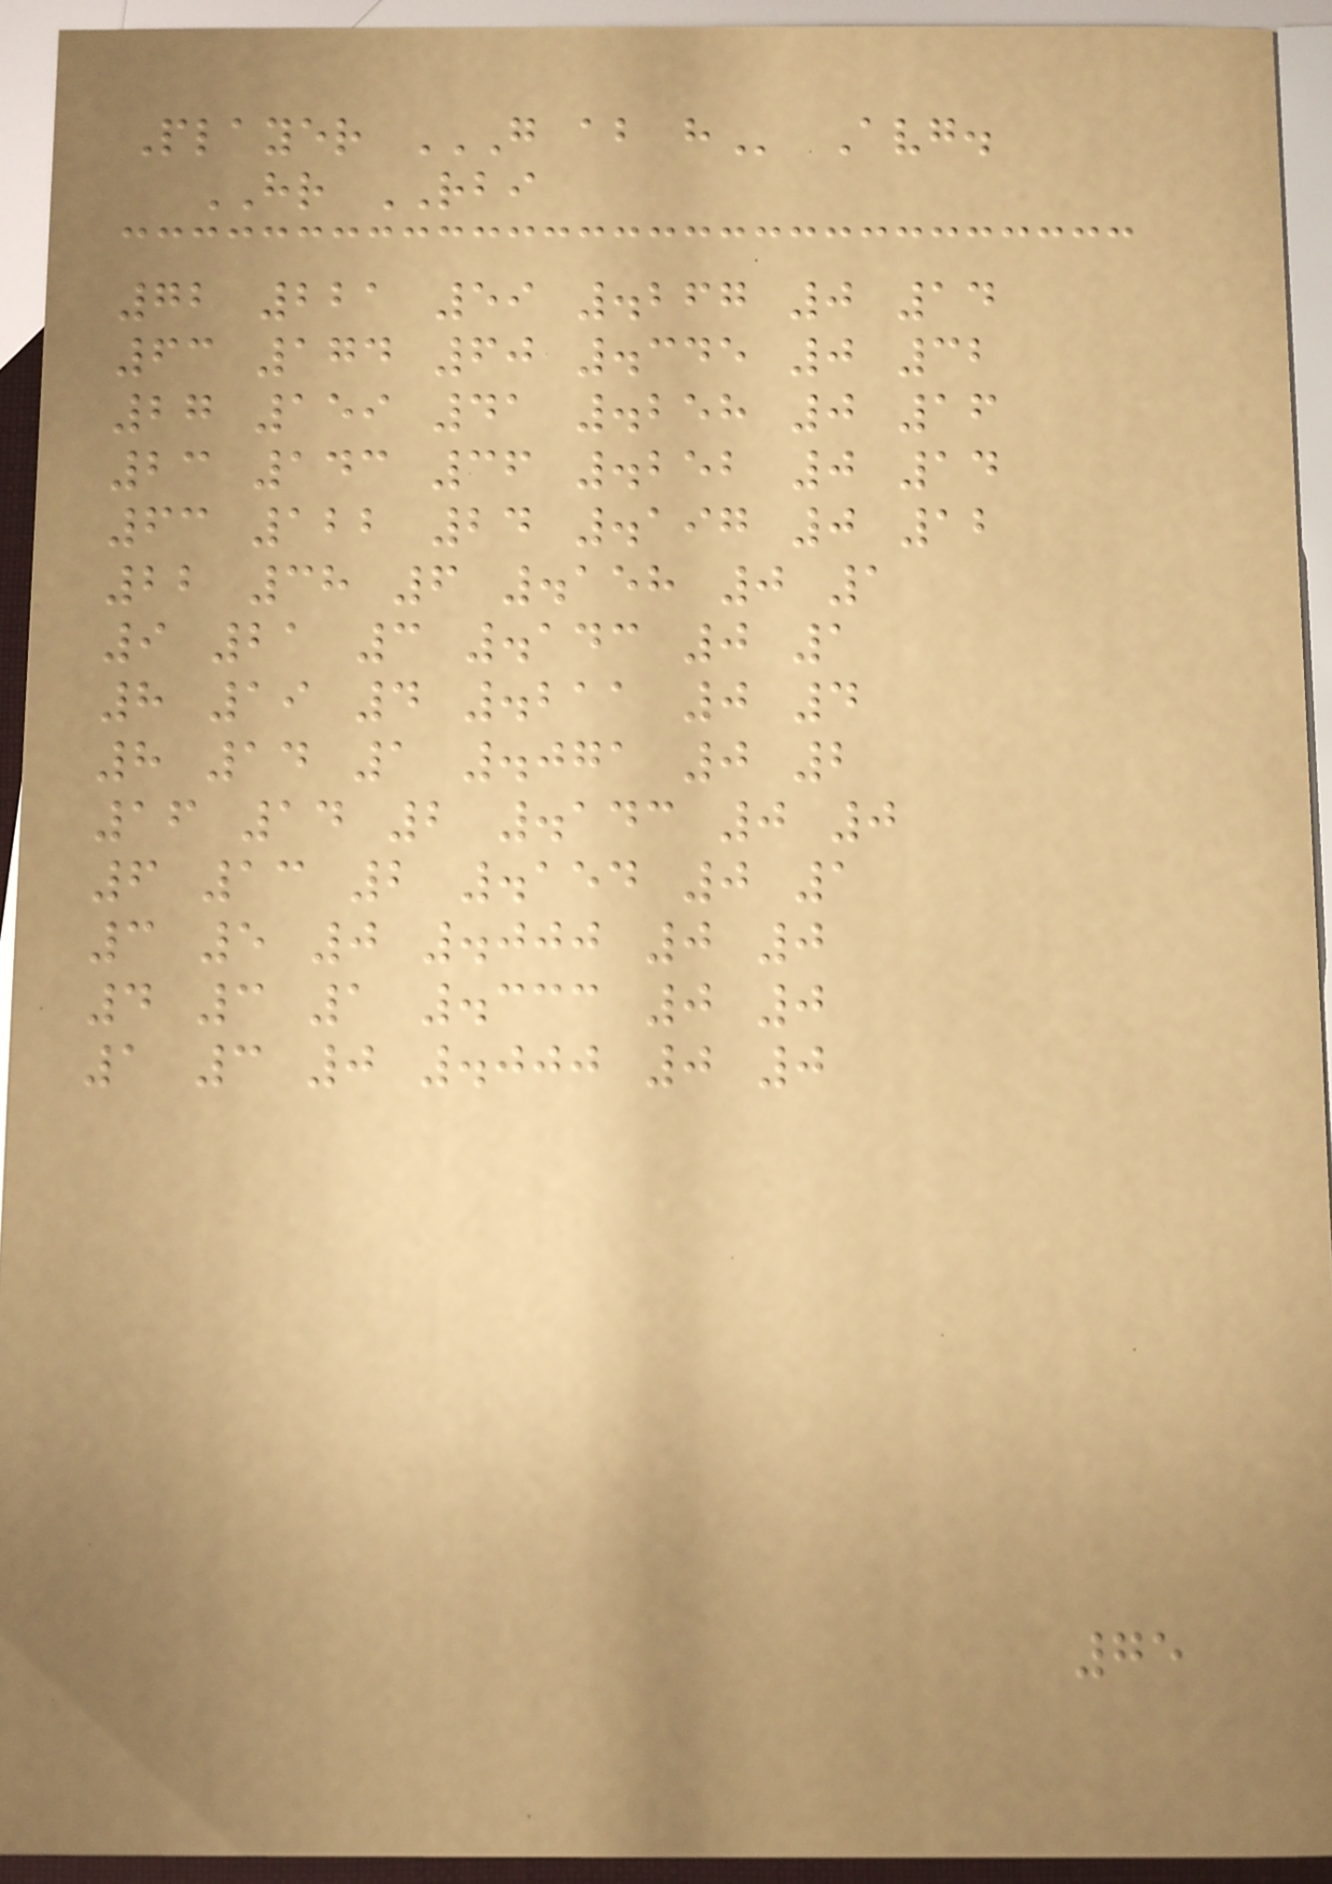Player G AB H Avg.
HR RBI
72 221 59 .267 0 14
63 174 60 .345 0 32
27 159 41 .258 0 16
23 143 36 .252 0 14
63 122 24 .197 0 12
22 38 6 .158 0 1
9 21 3 .143 0 1
8 19 4 .211 0 4
8 14 1 .071 0 2
16 14 2 .143 0 0
6 13 2 .154 0 1
3 5 0 .000 0 0
4 3 1 .333 0 0
1 3 0 .000 0 0
75
